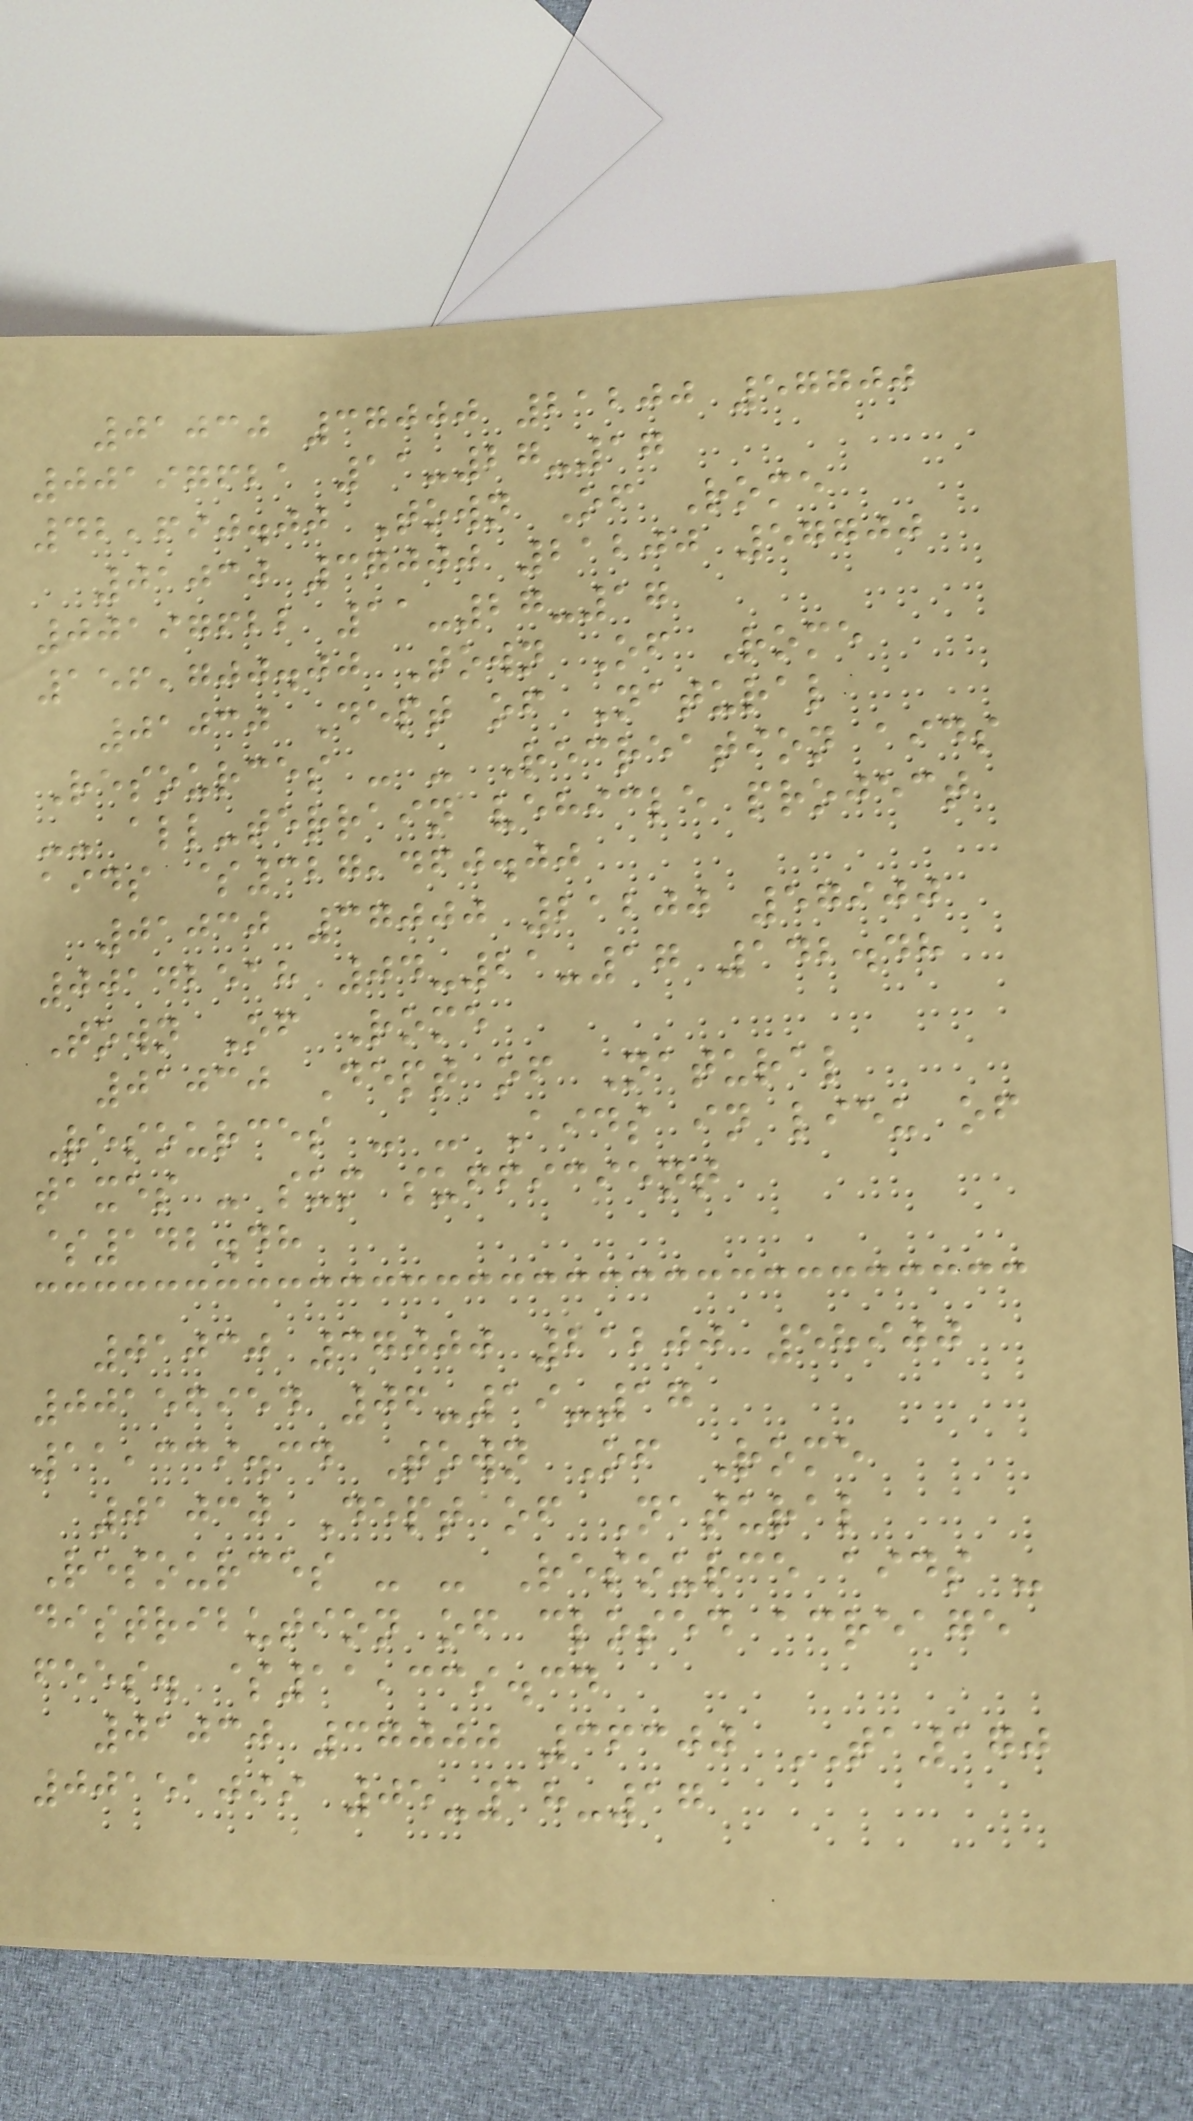01030 37000 21200 57700
00197621 11-27-17
42,690.00 Town Of Rome
01030 37000 21200 57700
00197622 11-27-17
156,700.00 Town Of Rome
01030 Dept of Natural
Resources - - Recreation aids
-- all-terrain vehicle project
aids $327,460.00
01030 37000 21200 57900
00142518 04-21-17 142.48
Town Of Rome
01030 Dept of Natural
Resources - - Aids in lieu of
taxes - sum sufficient
$142.48
01030 37000 21200 58900
00156954 06-19-17
11,339.34 Town Of Rome
01030 Dept of Natural
Resources - - Resource aids -
distribution of closed acreage
fees. $11,339.34
01030 37000 36300 TA170
00151099 05-18-17
